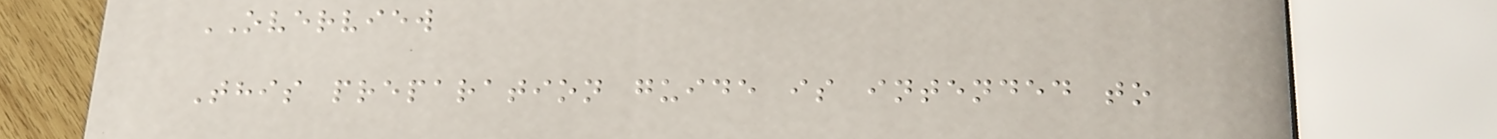OVERVIEW
This preparation guide is intended to
